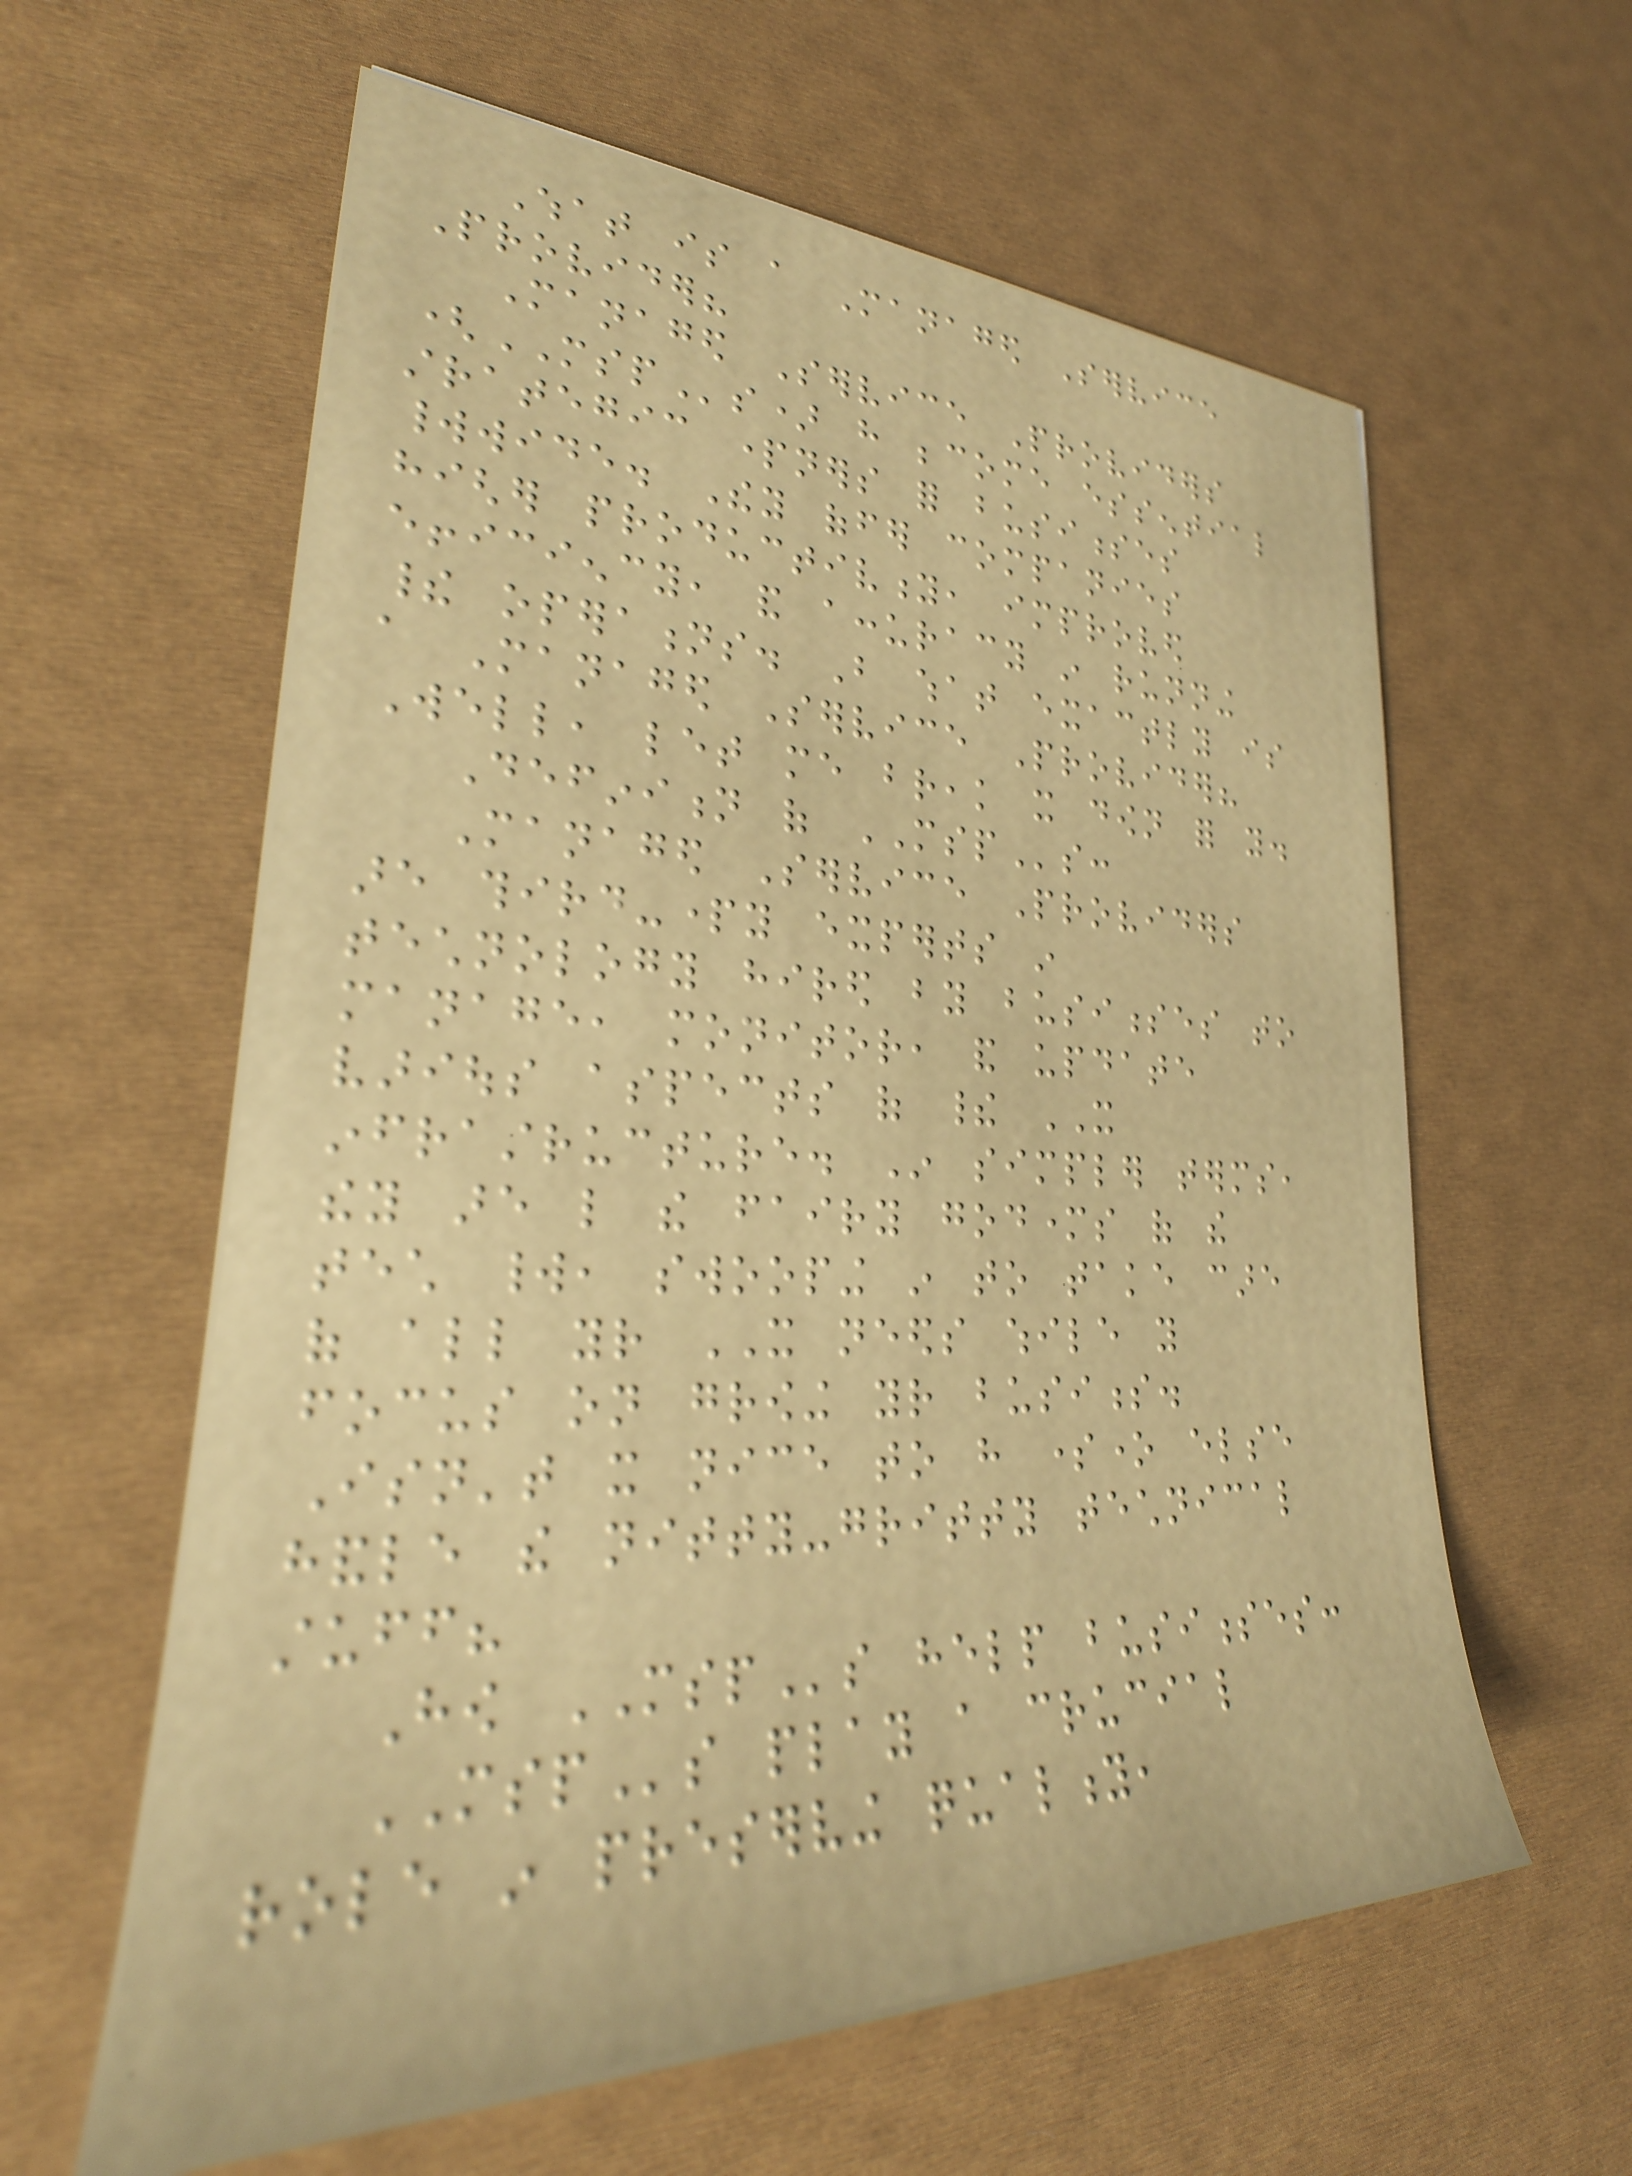What is a Managed Service
Provider?
Managed Service Providers
(MSPs) have become essential
strategic partners for businesses
worldwide. They offer companies
higher productivity, improved
efficiency, and accuracy in running
their operations. But what exactly is
a Managed Service Provider?
Well, let me break it down for you.
Definition of MSPs:
Managed Service Providers
are third-party experts in
technology hired by businesses to
manage, monitor, and update
various aspects of their IT
infrastructure. In simpler terms,
they are like the fairy godmothers of the
tech world, swooping in to take care
of all your IT needs while you
focus on growing your business.
Isn't it nice to have someone else
handle the nitty-gritty technical
stuff?
How MSPs help businesses:
MSPs play a crucial
role in preserving quality,
